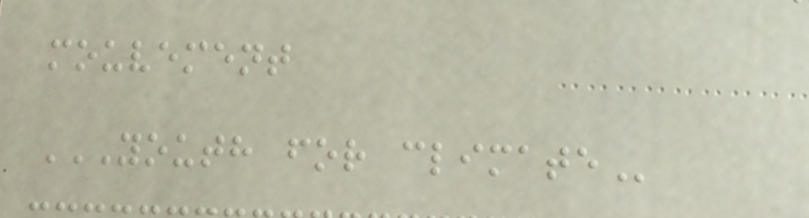mouvement
YOUTH FOR CLIMATE
